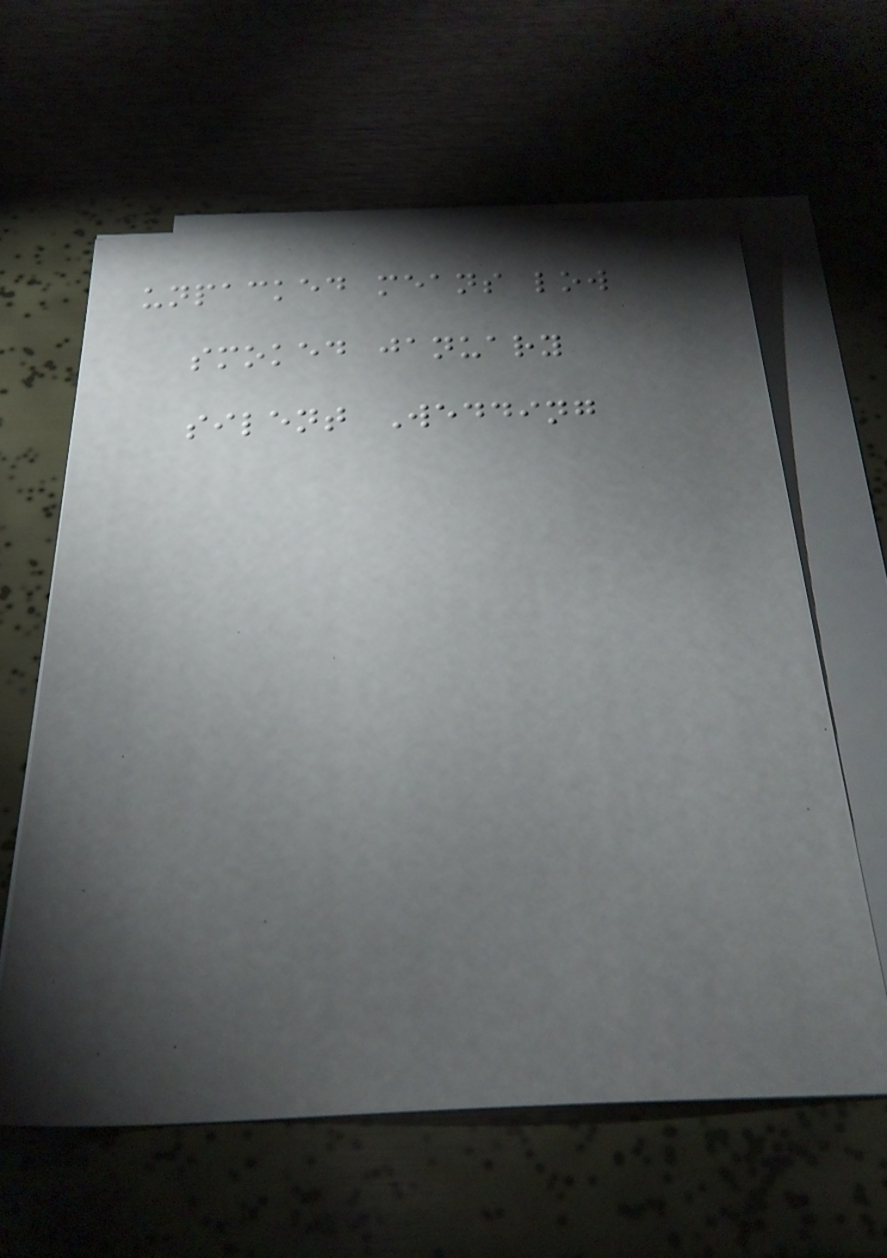unpacked means low
smoked january
silent Wedding
